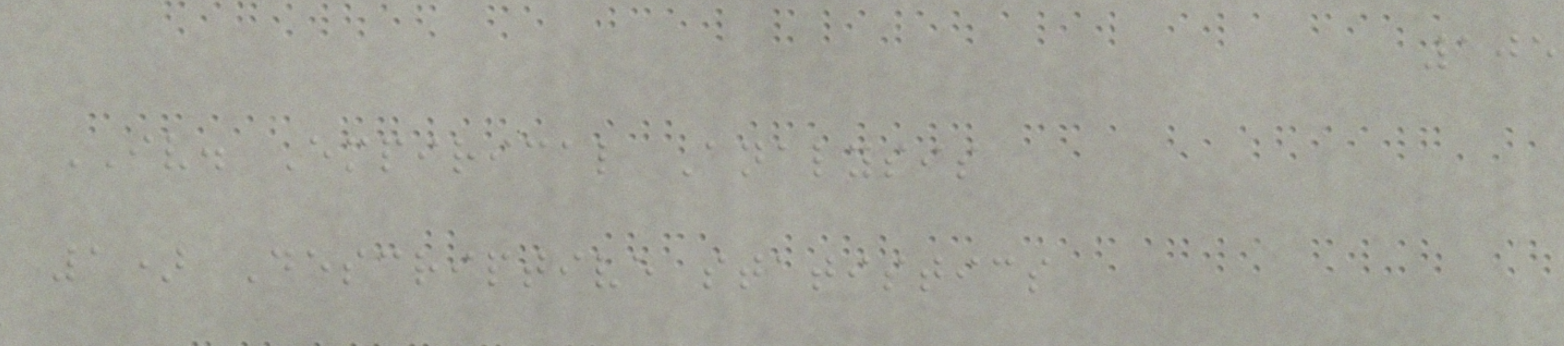105
IV. Empirical Analysis
1) Descriptive statistics
